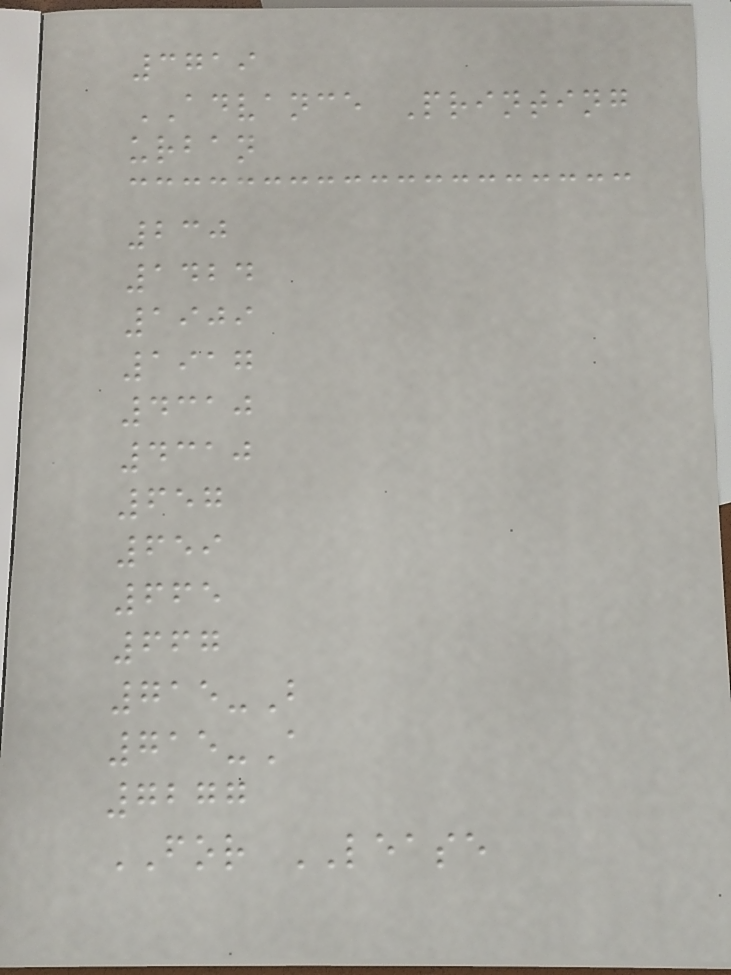3719
ADVANCE Printing
urban
230
1424
1909
1917
4310
4310
657
659
665
667
715-B
715-A
7277
FOR LEASE
